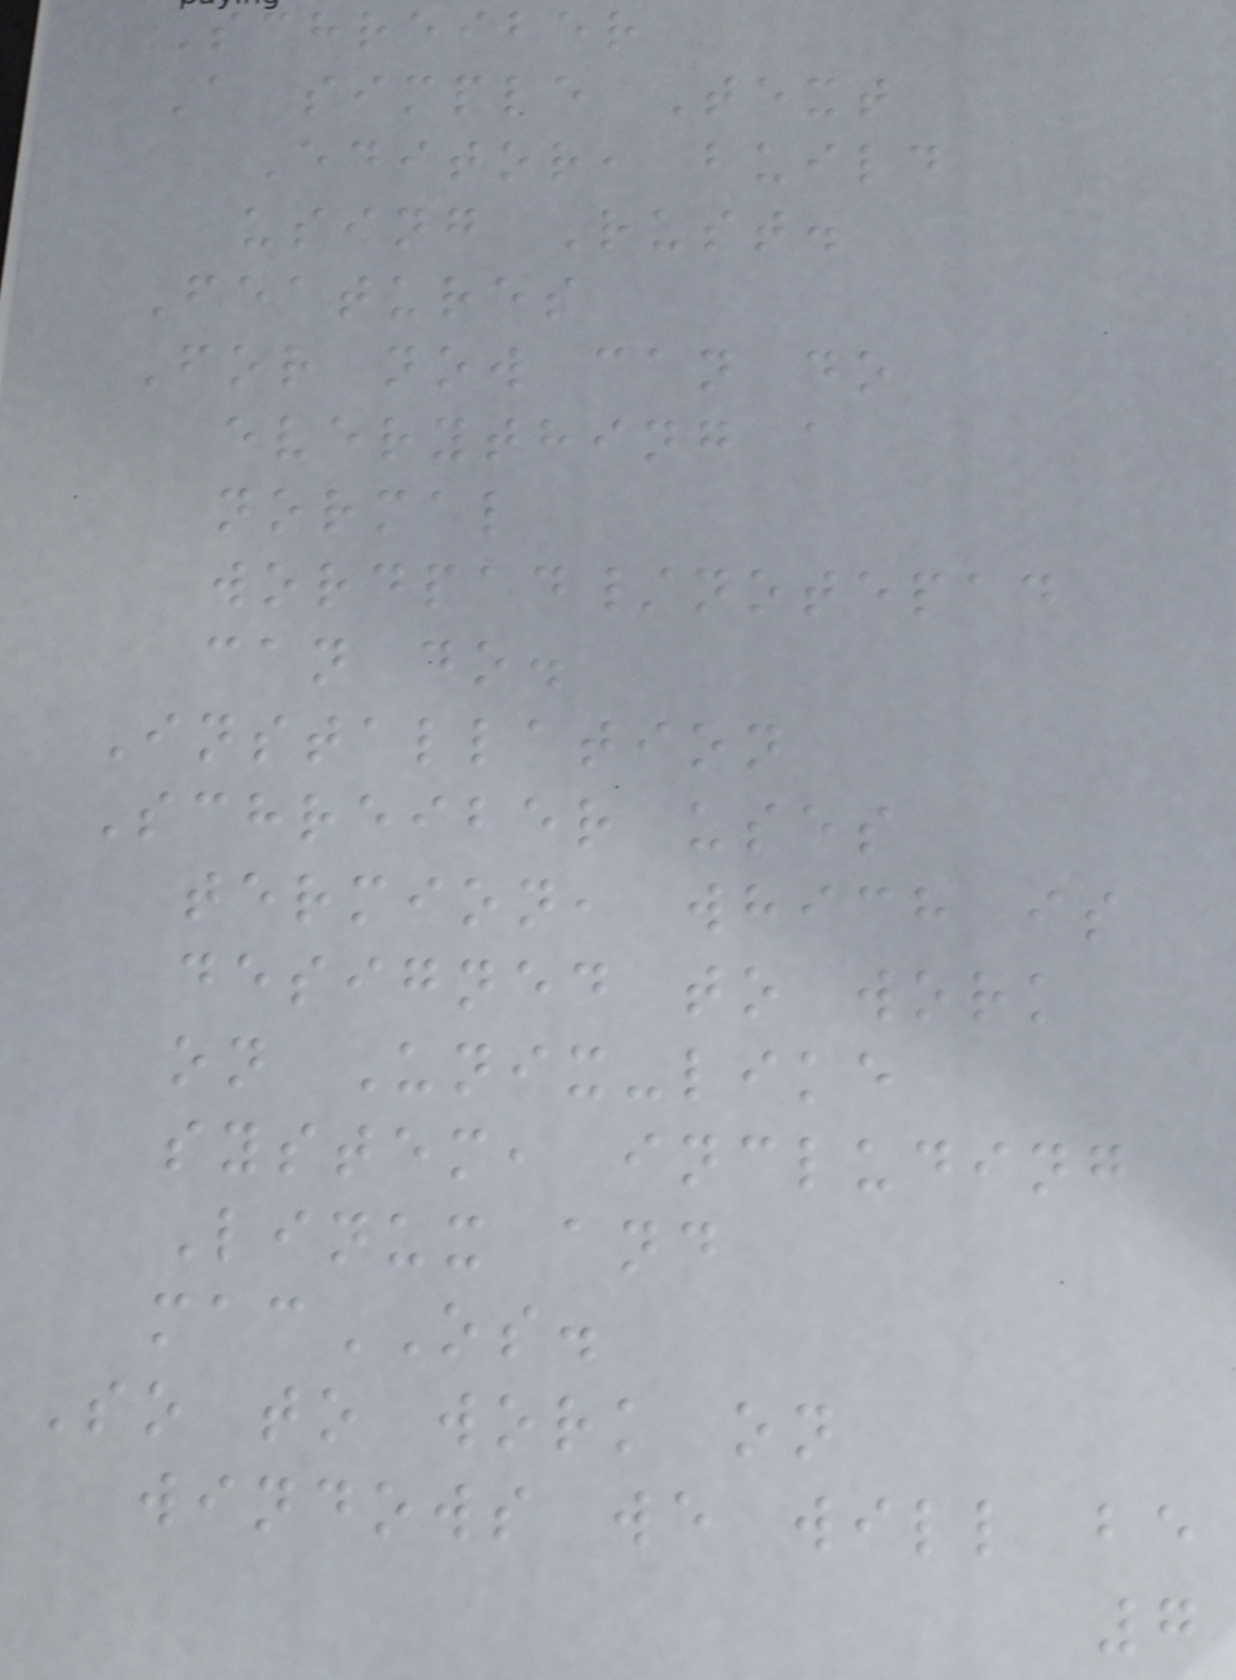Schreiber
A simple Text
Editor, build
using Rust.
Features
For now can do
everything a
normal
wordpad/notepad
can do.
Installation
Schreiber uses
termion, which is
designed to work
on Unix-like
system, including
Linux and
macOS.
So to work on
windows we will be
7
